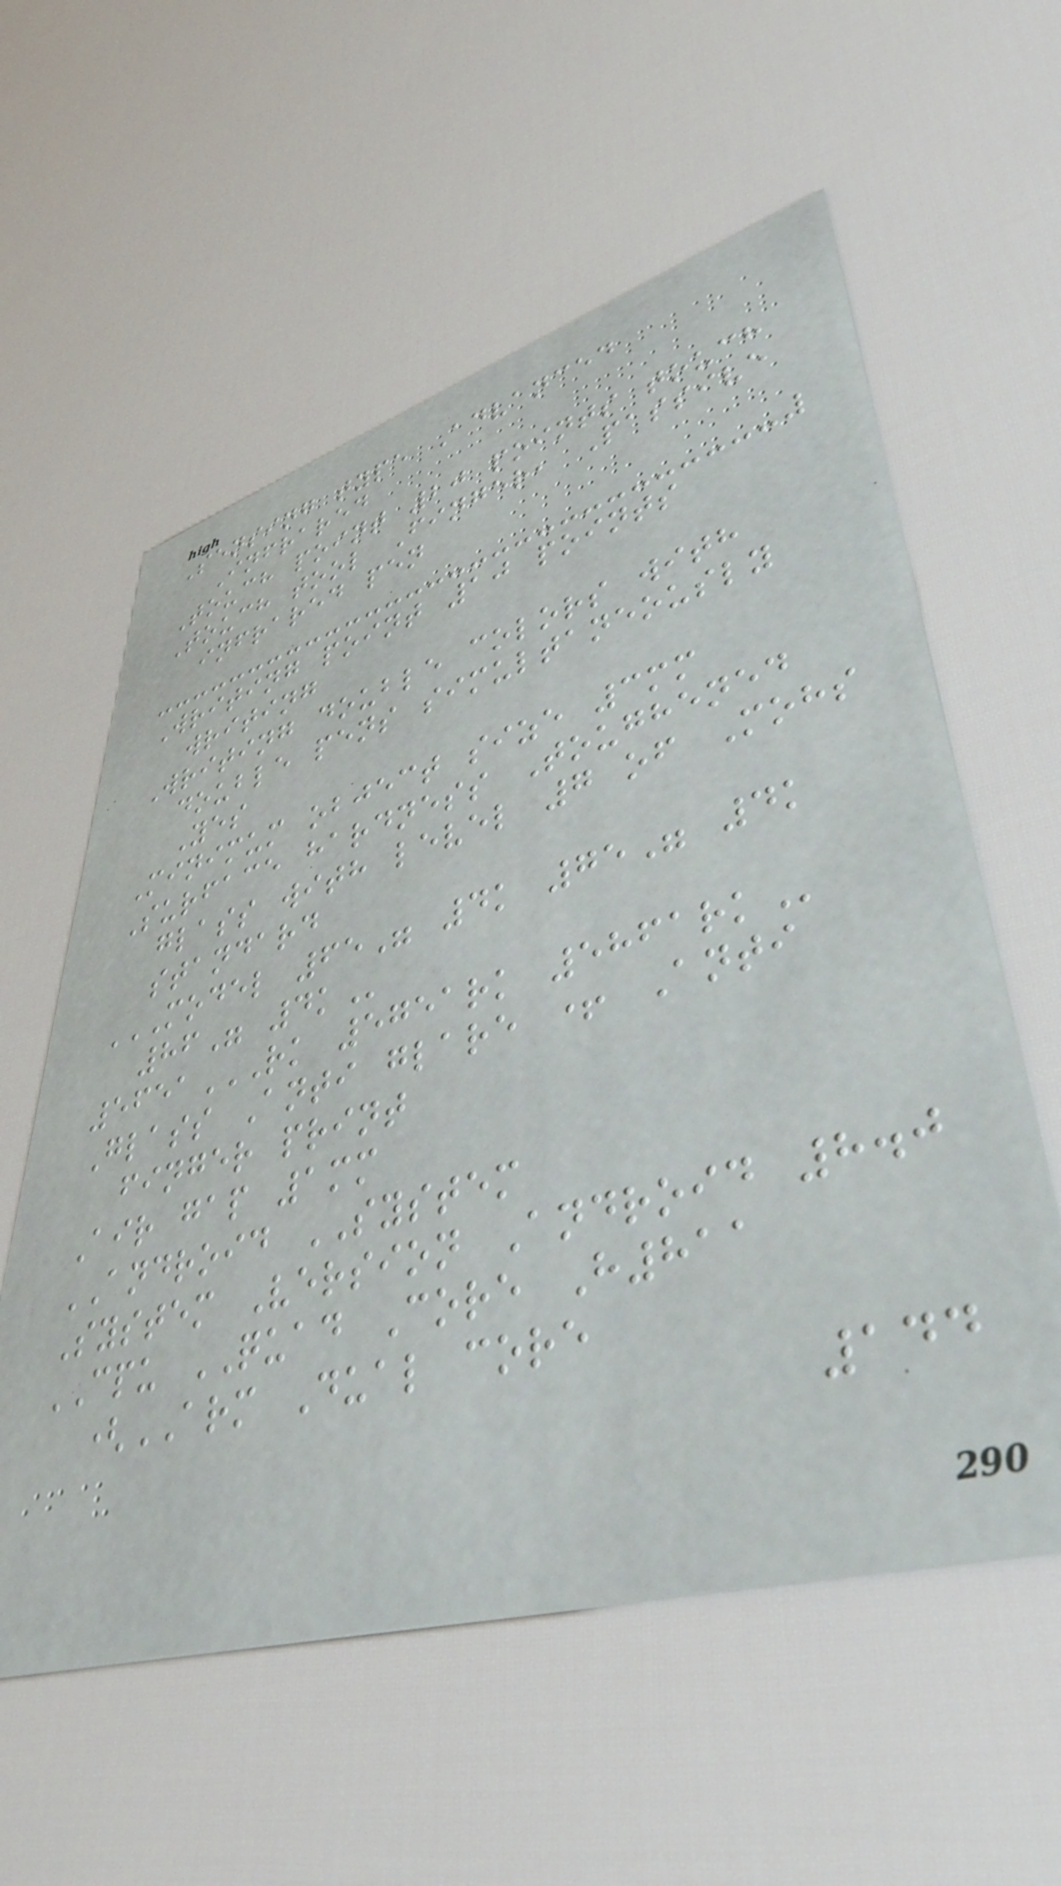Sensing type Advanced
Infrared
Touch point 20 points touch
Touch tool Finger, Passive
infrared pen
Writing point 10 points
writing
Writing double colors with
double pens simultaneously
Yes
Minimum object size 3mm
Surface hardness Toughened
glass with level 7 of Mohs
standard
MODEL 65" 4K 75" 4K
86" 4K
5651RK 5751RK 5861RK
Glass Anti glare + Anti
finger print
Air gap 1mm
ANDROID SYSTEM
System Version Android 8.0
CPU QUAD Core H811
(ARM Dual core
144
